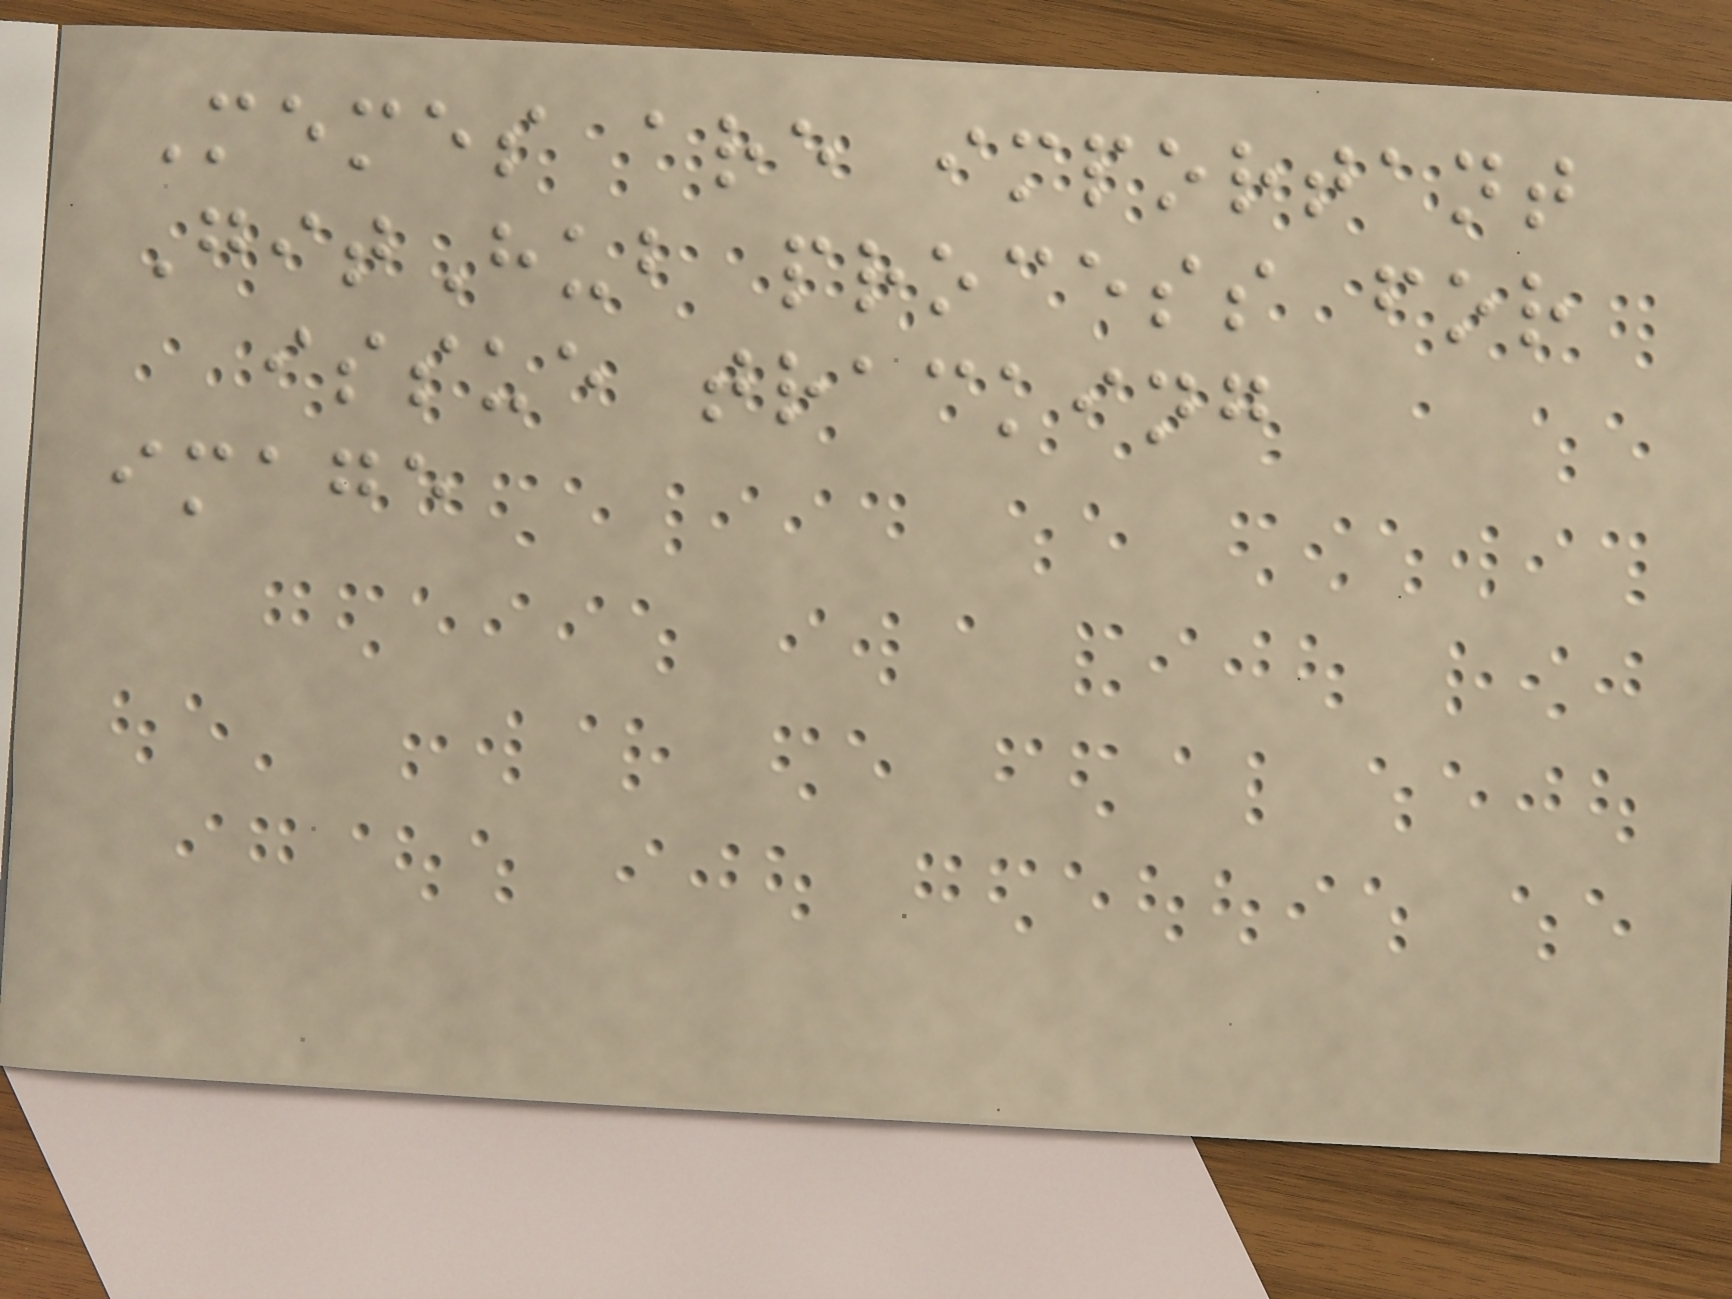Memes are important
GitHub process for
issue tracking
image
